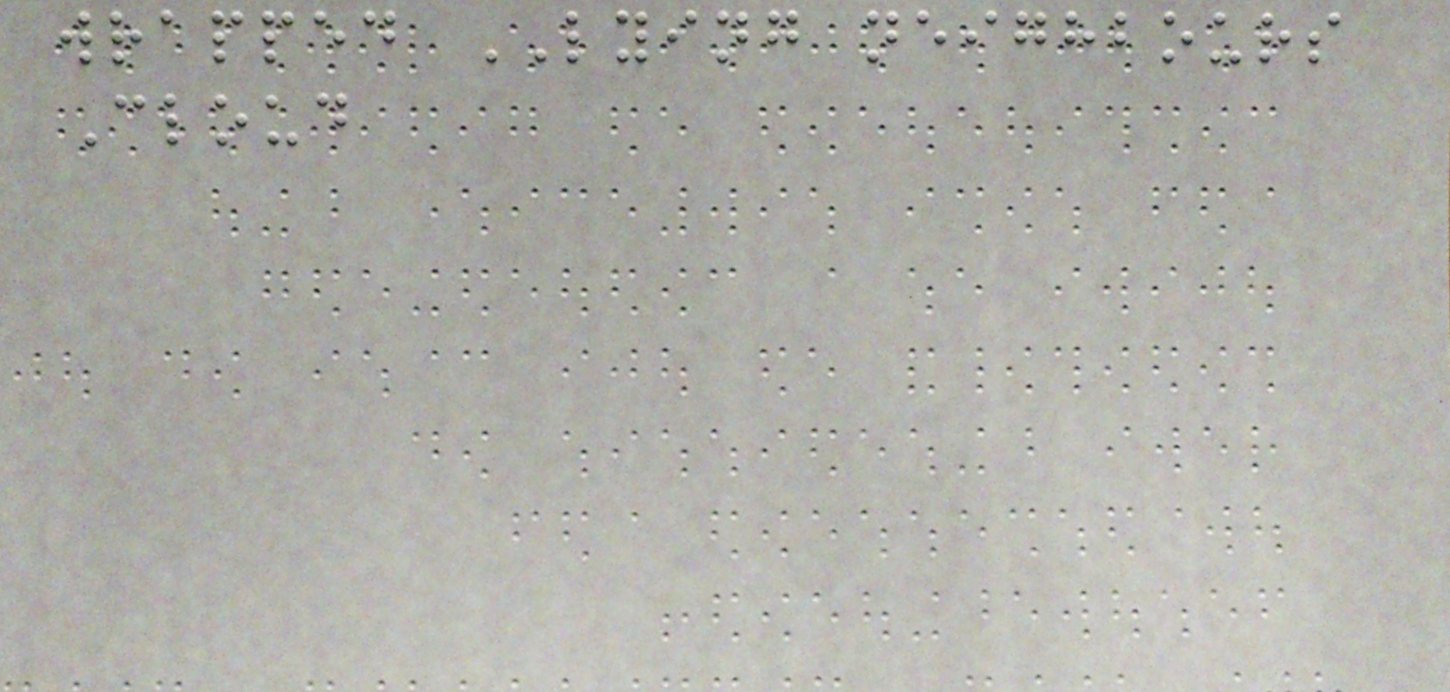wrapped LYING neighbours
Cloud
